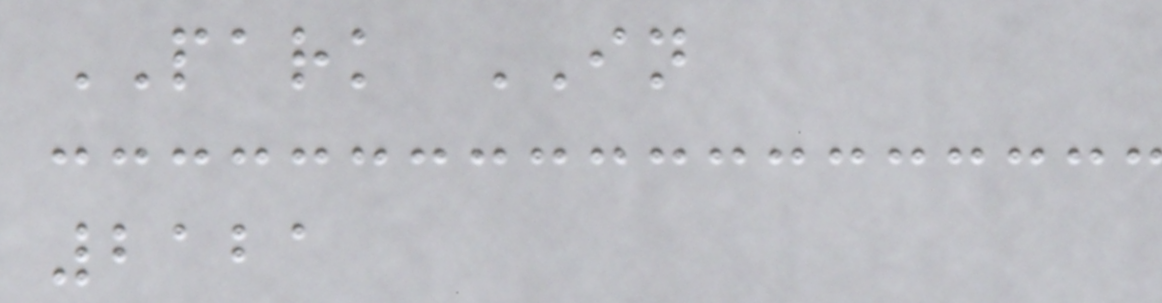PARK IN
2121
